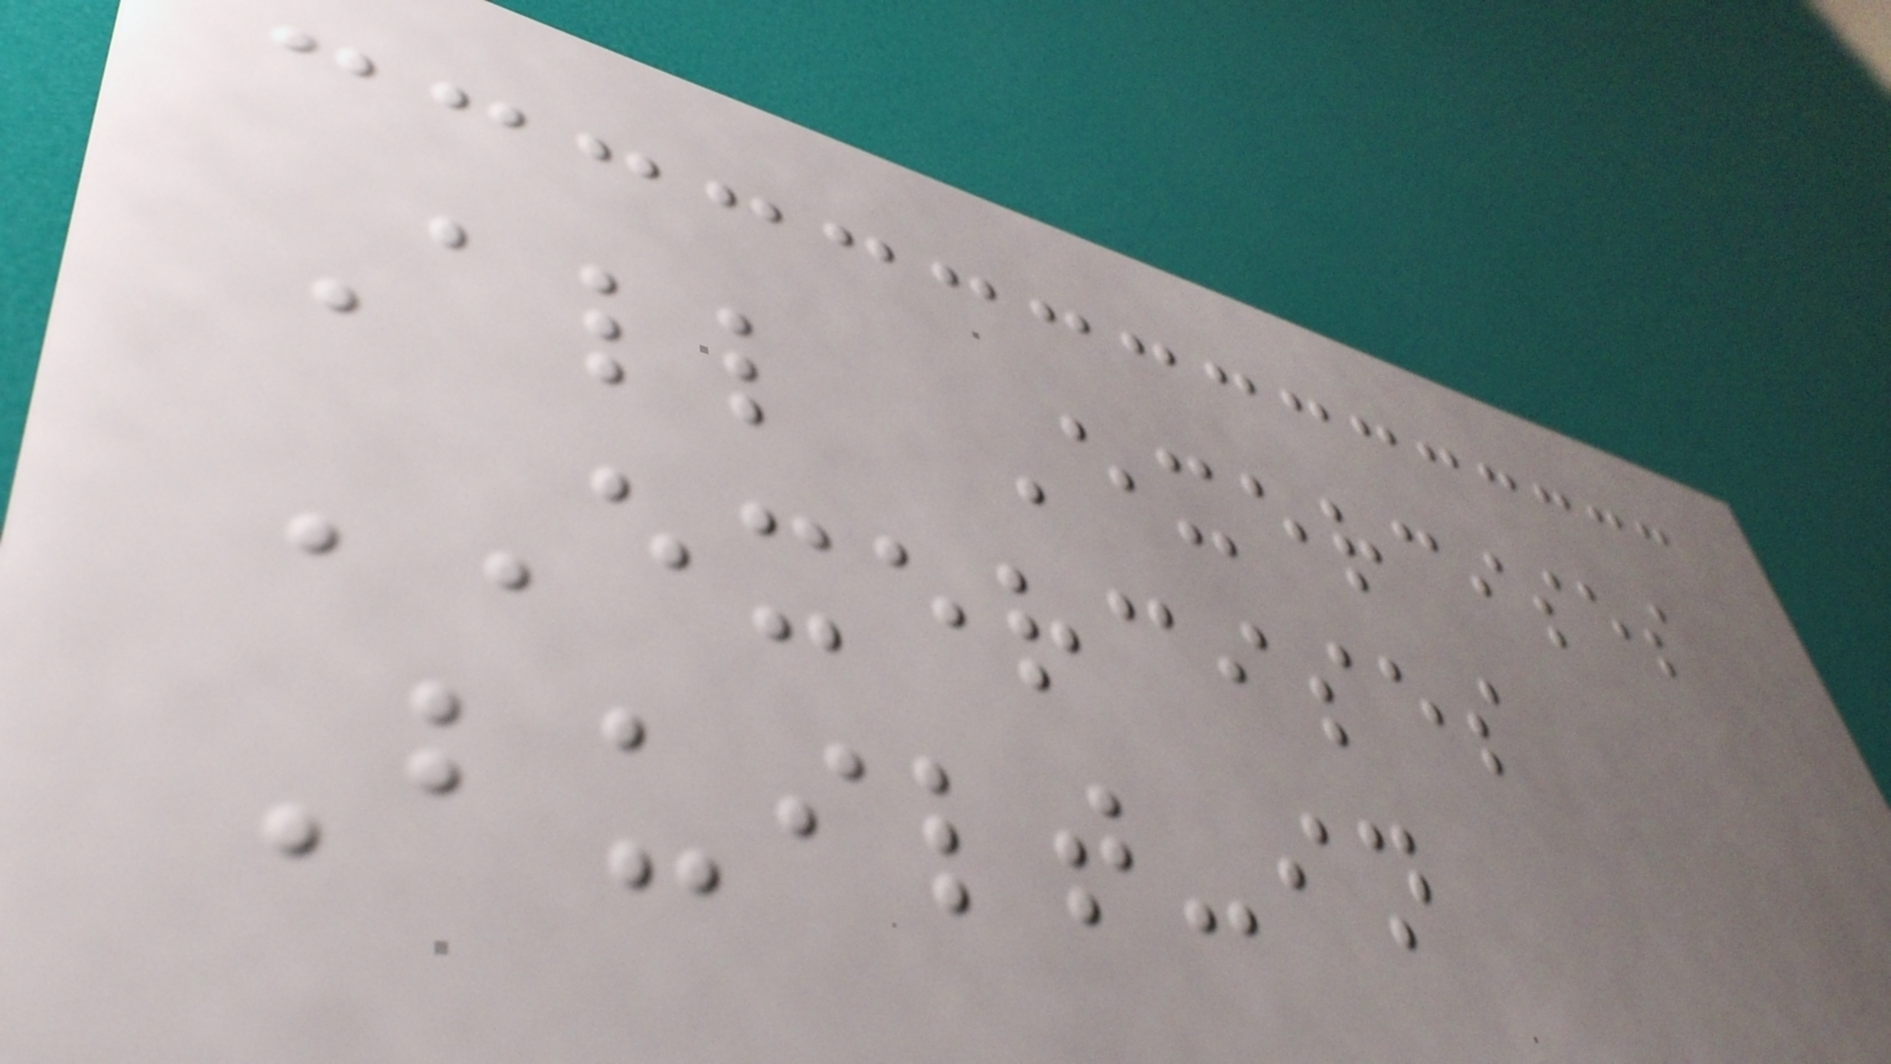All Exercises
EXERCISES
Built-in
